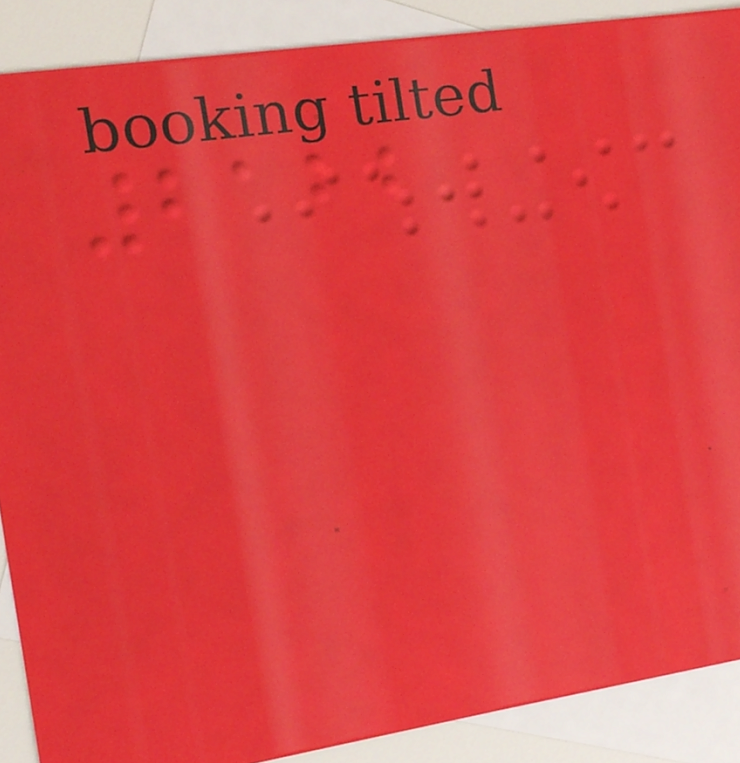2122
